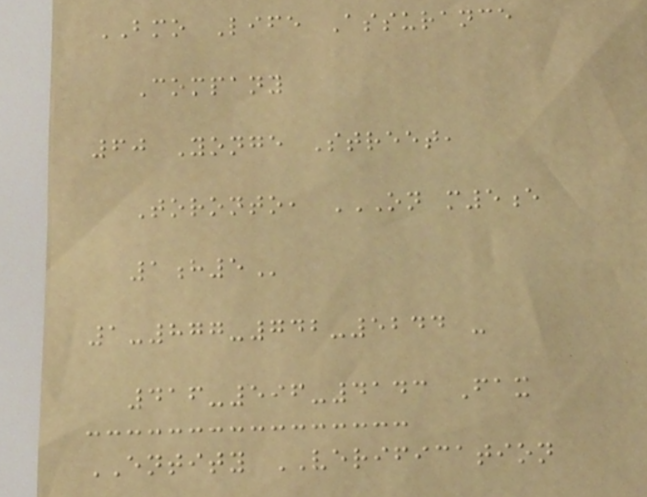BMO Life Assurance
Company
60 Yonge Street,
Toronto, ON M5E
1H5
1-877-742-5244 -
416-596-4143 Fax
ENTITY VERIFICATION
